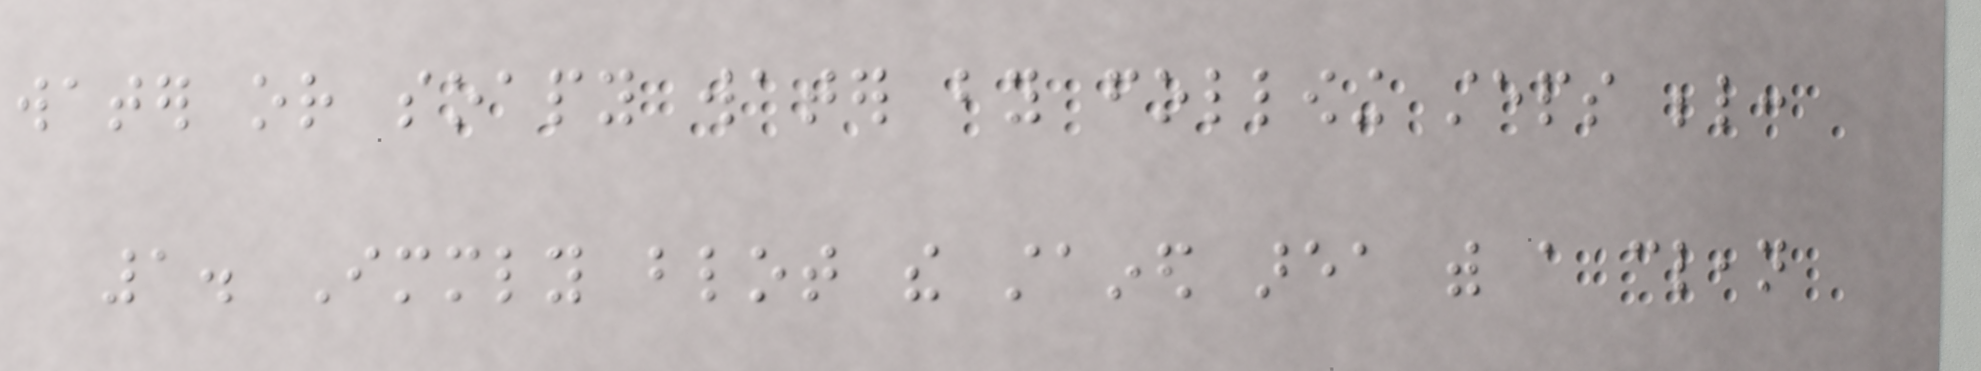water or soapy water by following steps below:
1. Immediately blot the stained area with a clean
